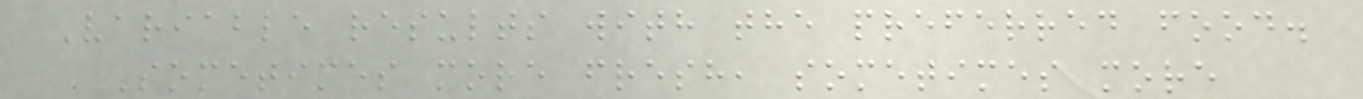Variable results with the preferred food.
Sometimes more fresh, sometimes more
